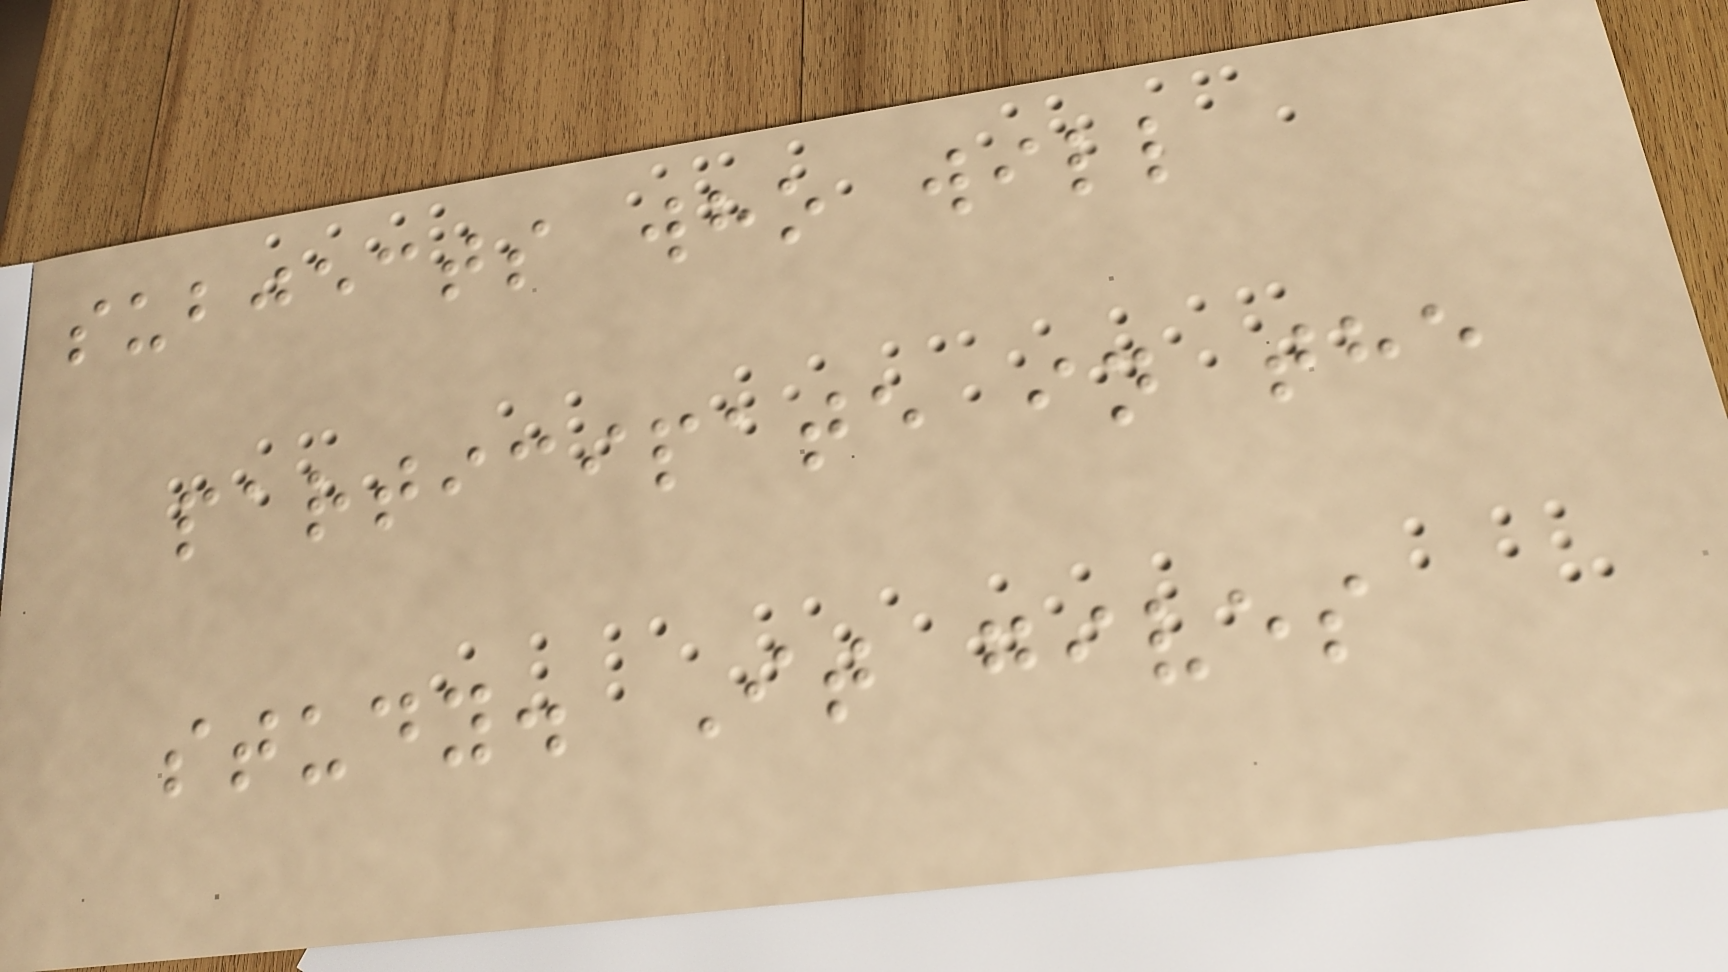subjects who will
participate in the
study. It gives
